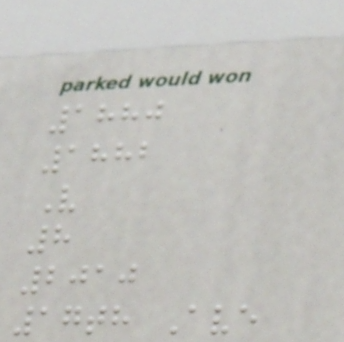1880
1882
V
8
2010
17th Ave
